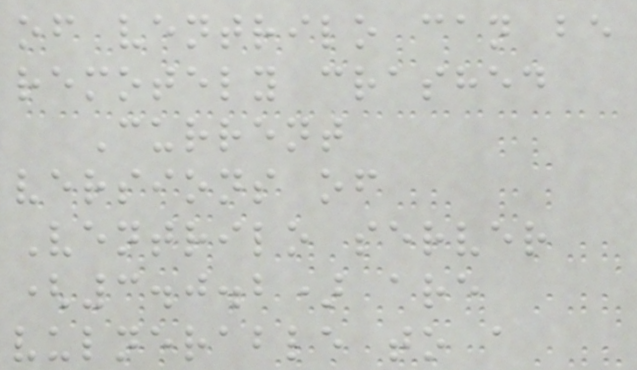of ventrilo can be
remotely crashed
Current
versions of
Ventrilo server
(3.0.2) are
vulnerable to a
